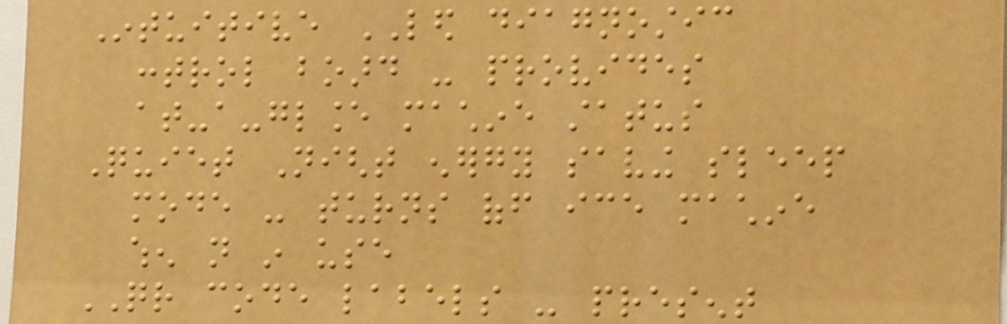Intuitive LED diagnostic
control board - provides
at-a-glance machine status
Quiet Night energy saving sleep
mode - turns off ice machine
when not in use
QR code labels - present
